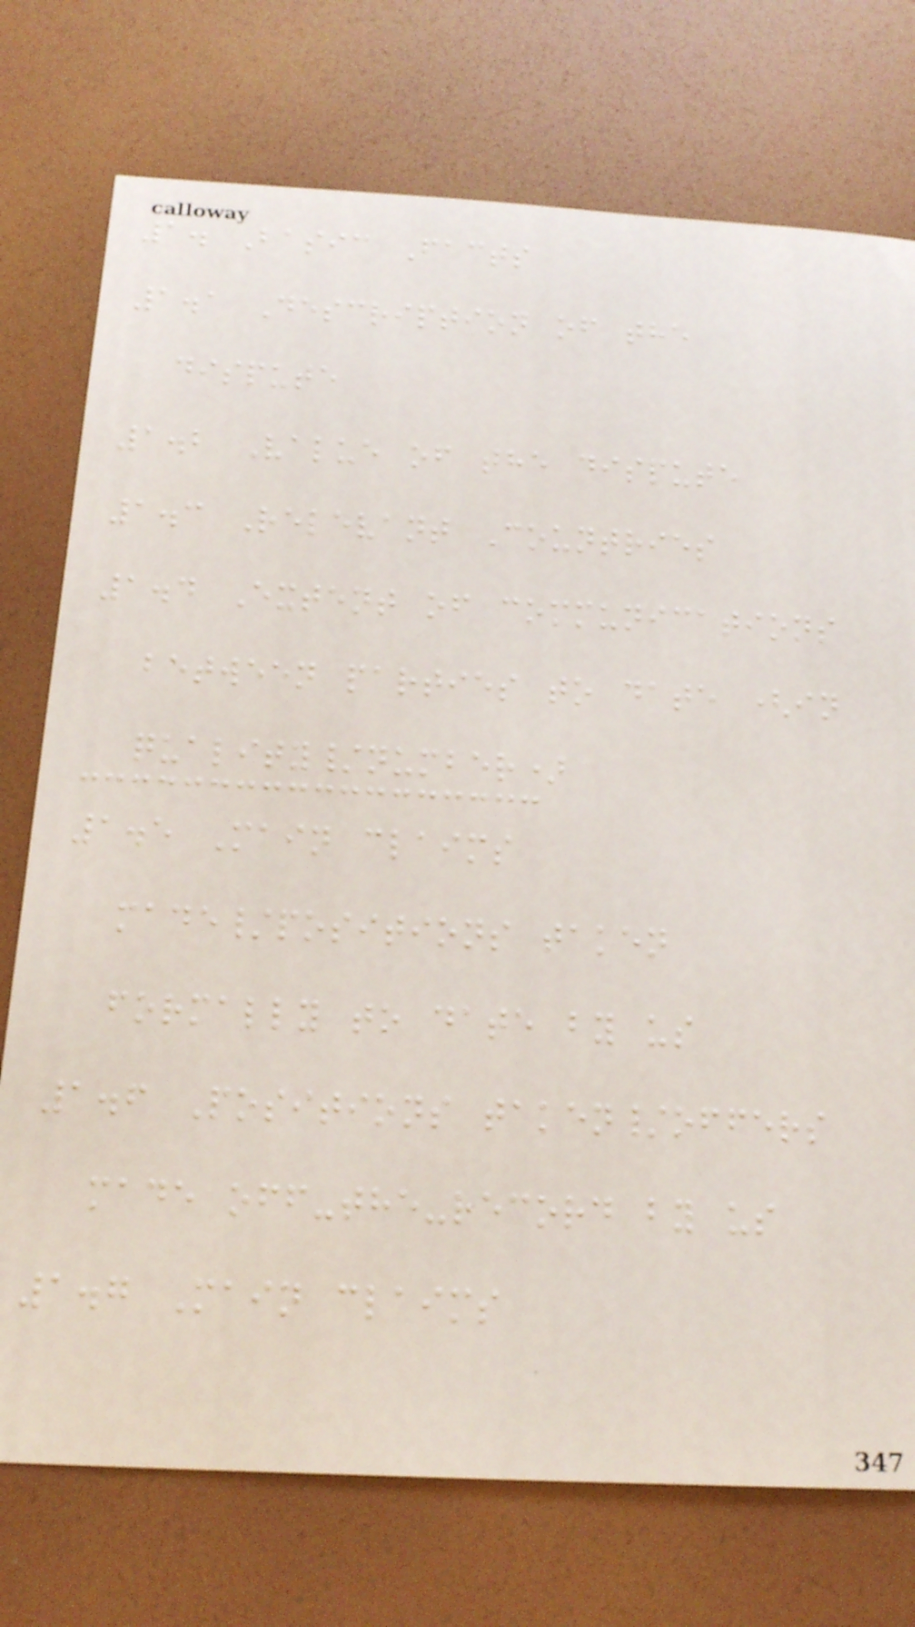1. Basic Facts
1.1 Description of the
dispute
1.2 Value of the dispute
1.3 Relevant Countries
1.4 Extent of communications
between parties to date (in
quality/number)
1.5 Main claims
made/positions taken
formally to date by us
1.6 Positions taken/offers
made off-the-record by us
1.7 Main claims
